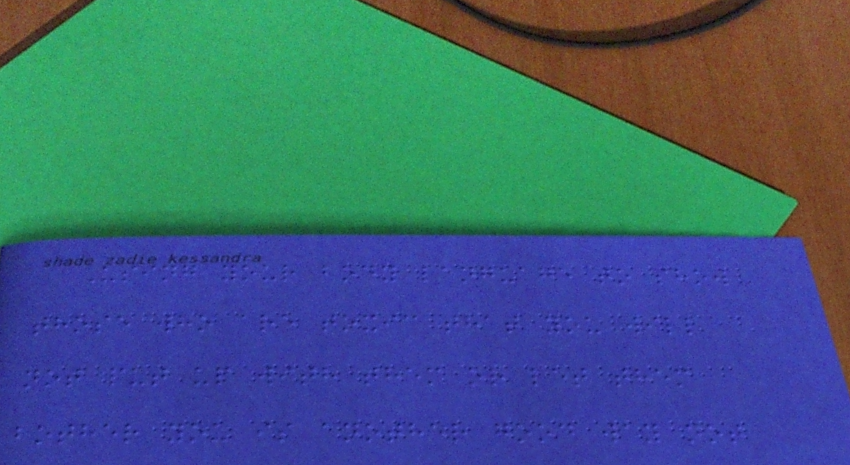Using your body language to show
those who are toxic that you will
not put up with them or let them
bother you is another good way not
